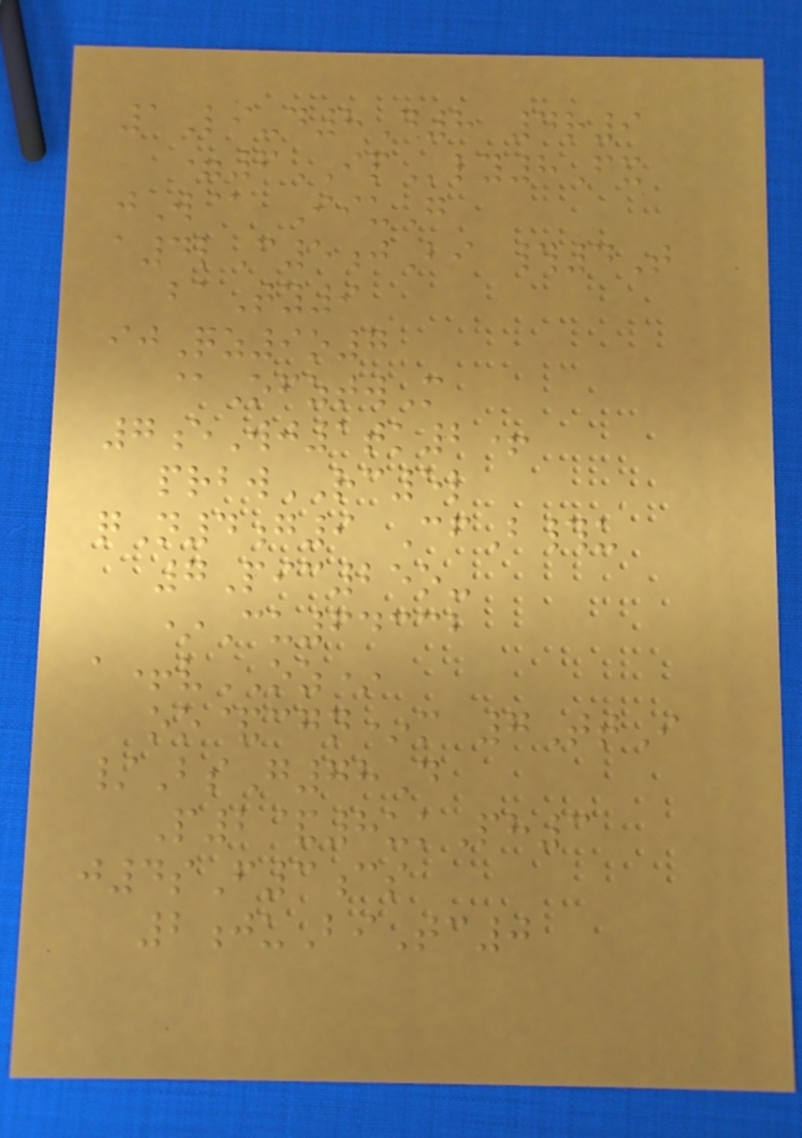1Li-d8D8 4r9
=6IPly8Fx
jW@ IiuG
a4lC5jBi #4T
baTy9
ijQz9o7
@OfztwM
7eWj1tk2+
prbwRC5l
qN4g9 CfB#u
7Pic25o-
*Cu64332
a+vOZ*
oo&cgn*m 7TtI
/BsG78D
P2&8ukPh3
j4sF3cs
2juBiTc0
